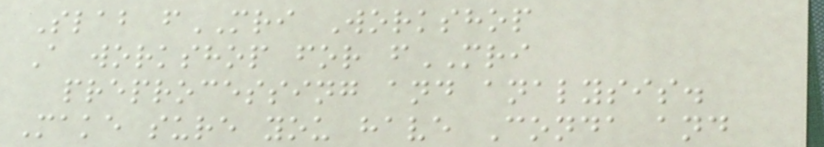Slab fMRI Workshop
A workshop for fMRI
preprocessing and analysis.
Make sure you have Conda and
